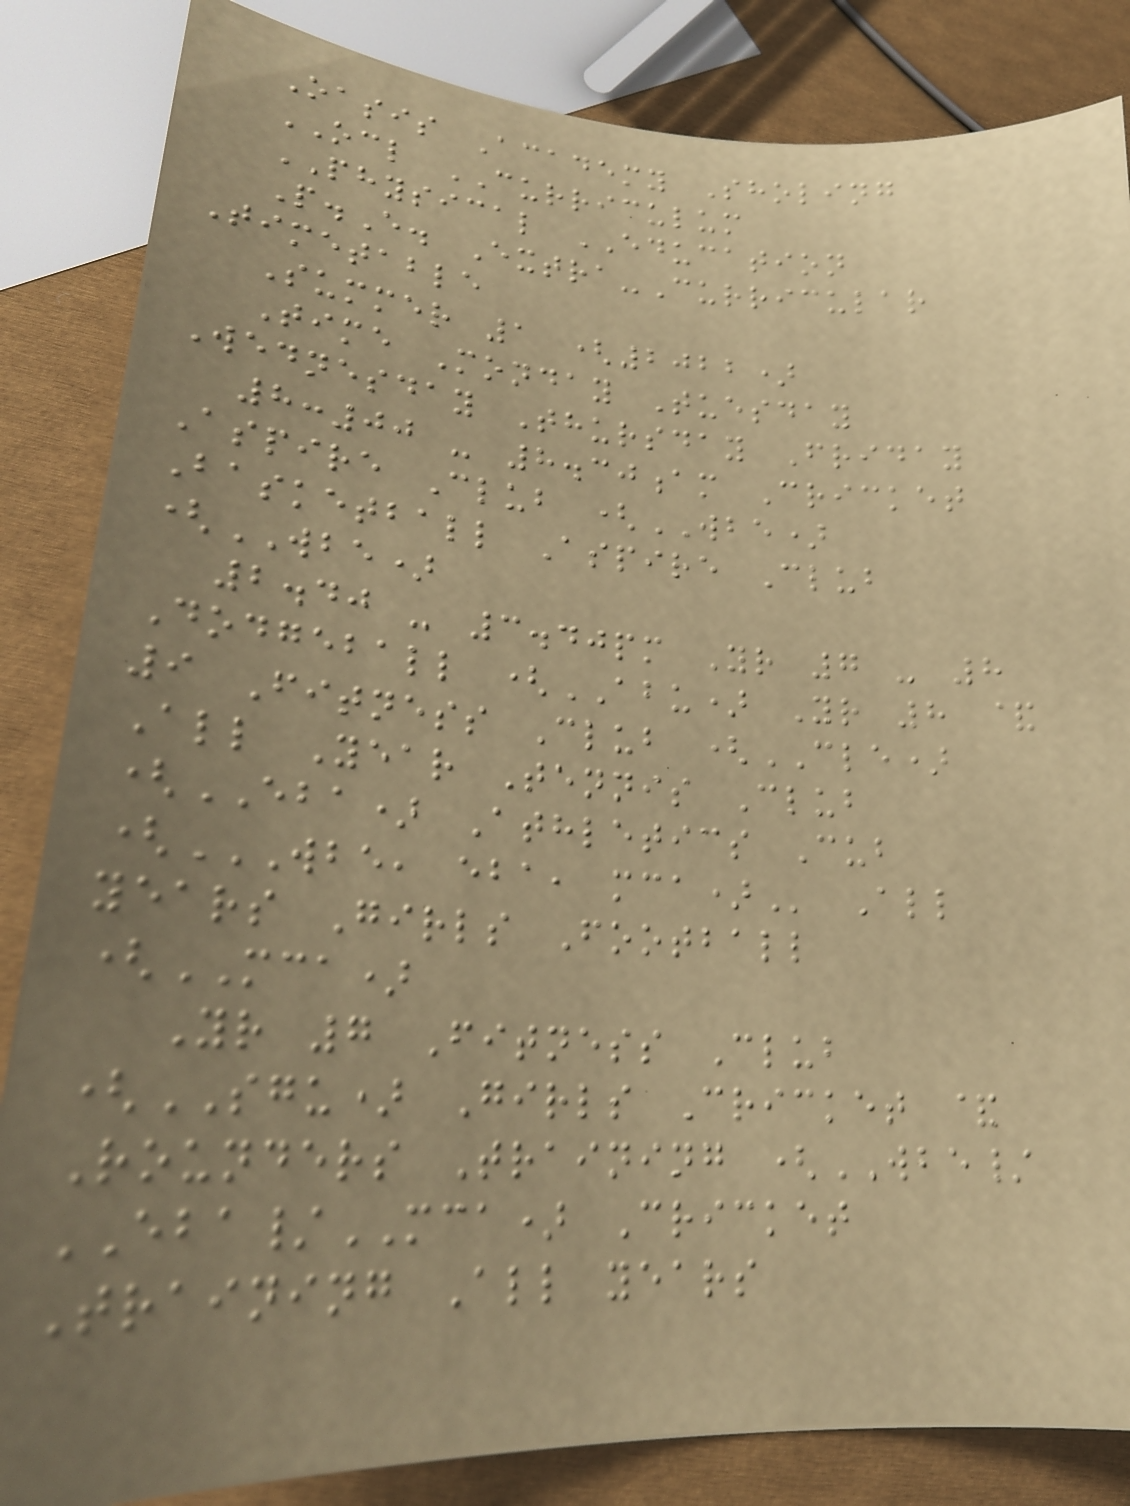Oasis Academy Sholing
OCL CURRICULUM
PHYSICAL EDUCATION
P.E. Extra-Curricular
Timetable
Summer 1 (2022)
Time Monday Tuesday
Wednesday Thursday Friday
8:00 - 8.30am Cricket
Aspire Club (WBE)
Basketball Aspire Club
(WBE)
2.40 - 3.40pm Yr 7 - 8
Dodgeball (ABU) Yr 8 &
9 Fitness Club (CLE)
All Year Tennis Club
(EBA) Athletics Cub
(WBE, EBA, MCA) All
years Girls Football
(MCA)
Yr 7 Fitness Club
(SGU) Girls Cricket &
Rounders Training (WBE/
EBA/MCA) Cricket
Training All years
